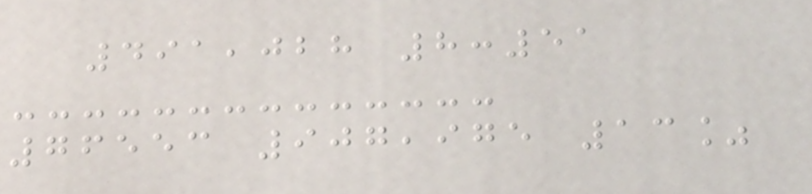491,028 8:51
76553 907,975 13%
